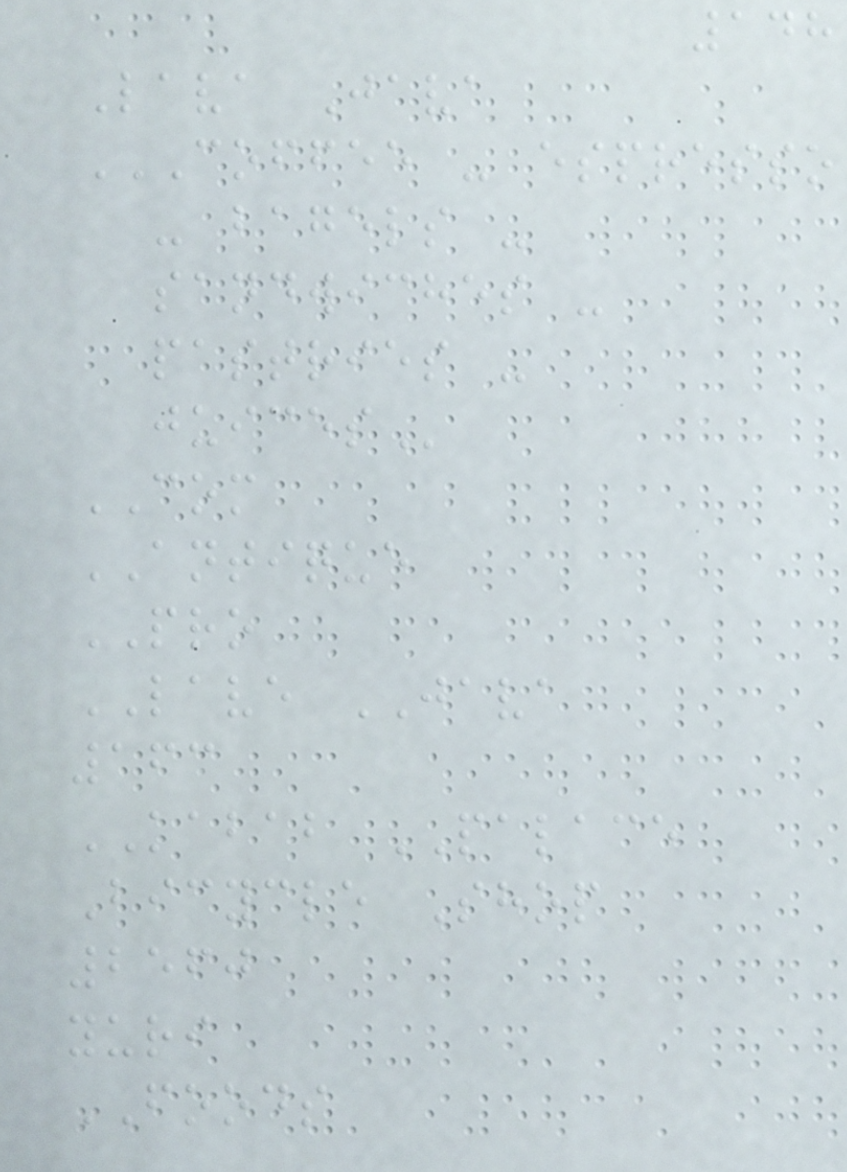148
Lava Java
COFFEE - ESPRESSO
- BAGELS -
SANDWICHES -
PASTRIES -
JUICES
COM
ANTIQUE
PRO
LAVE JAVA
163
KABAB PALACE
Bicycle Shop
2560
yuri
FOODS
